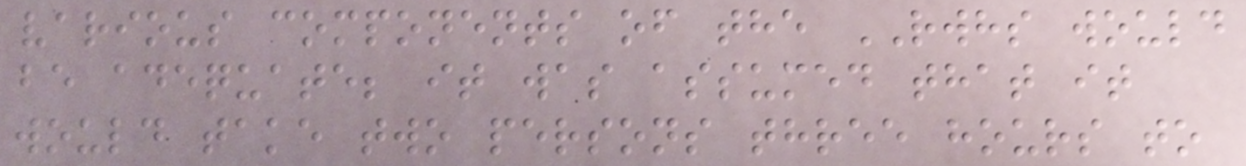various components of the RWHS would
be adequate; it was assumed that it
would take two persons three hours to
